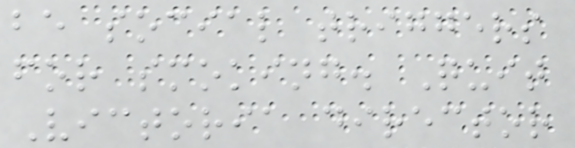be social triggers
for smoking. Quit
Victoria director
